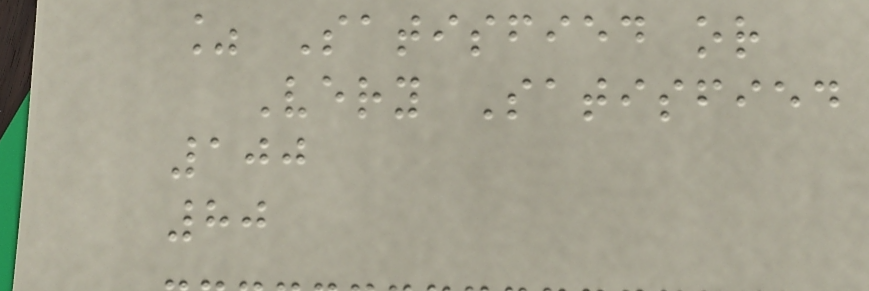% Satisfied or
Very Satisfied
100
80
